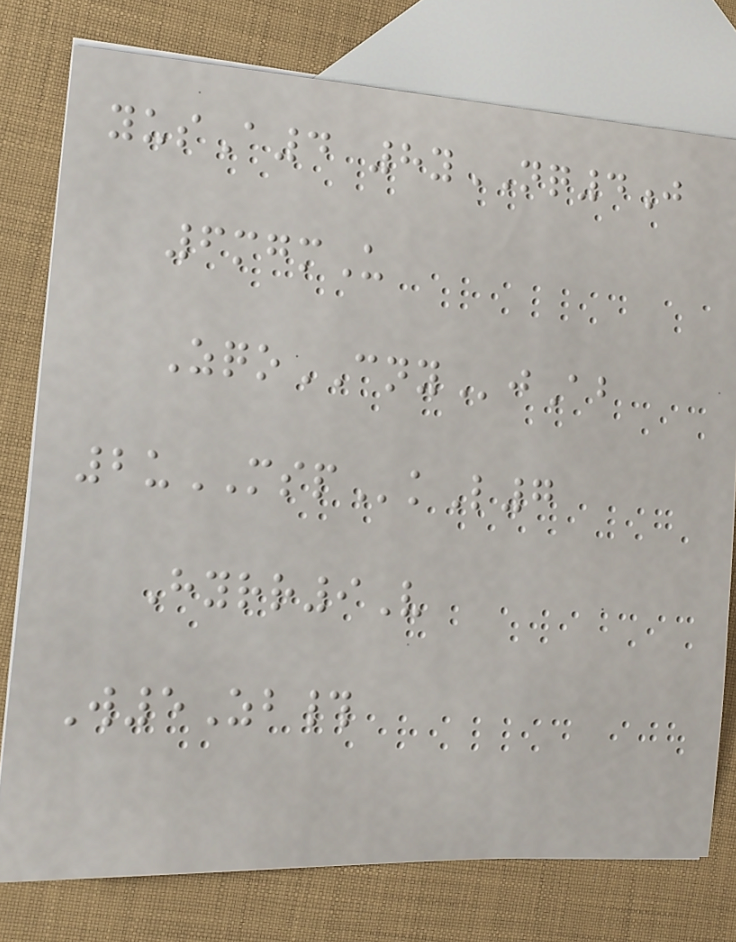yusA4 8yNQ4j
6mgmU
ZqoCNYjAb
2uMSPkL7
Hyrr9V
W5Zb#
